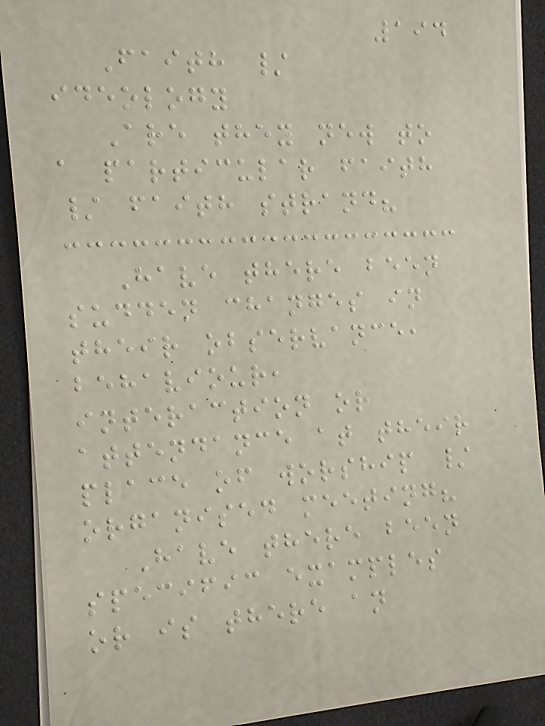194
Faith /
ideology
Are they new to
a particular faith
/ faith strand?
Have there been
sudden changes in
their observance,
behaviour,
interaction or
attendance at their
place of worship /
organised meeting?
Have there been
specific examples
or is there an
